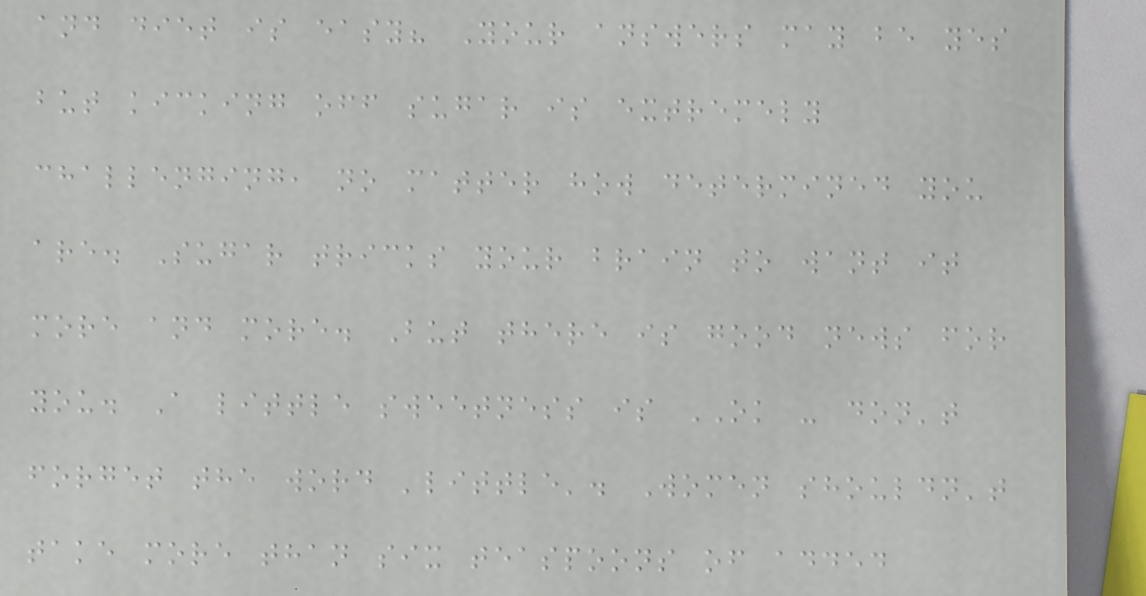and diet is easy? Your answers may be yes
but kicking off sugar is extremely
challenging, no matter how determined you
are. Sugar tricks your brain to want it
more and more. But there is good news for
you. A little sweetness is OK - don't
forget the word 'little'. Women shouldn't
take more than six teaspoons of added
